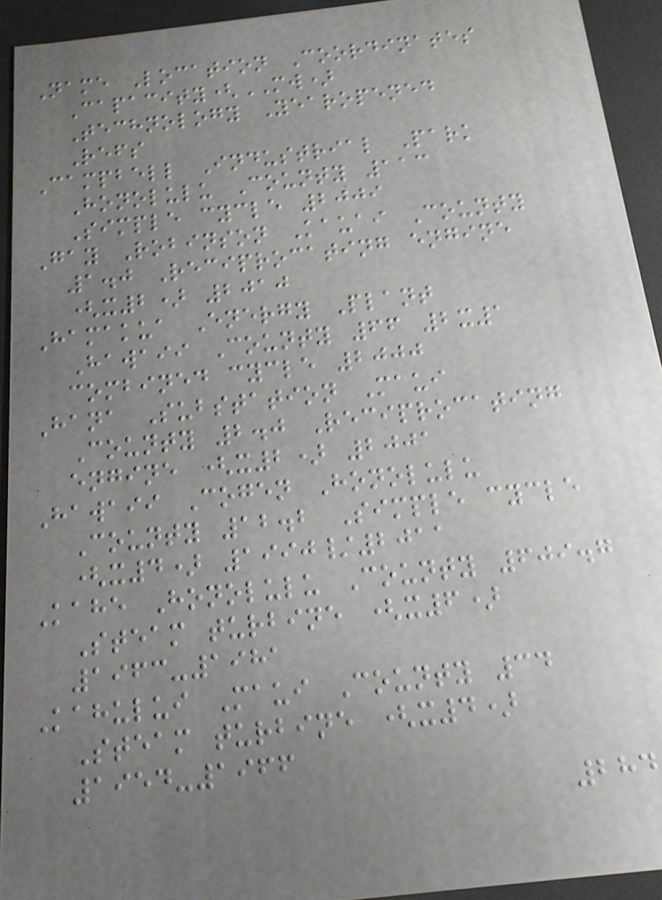Name Location Coordinates
Capacity(MW)
Technology Yearopened
Refs
Campbell Industrial Park
Honolulu County 113
Simple cycle 2009
Gay Robinson Kauai County
1.0 Reciprocating engine
(x2) 2010
Hamakua Energy Plant
Hawaii County 66 2x1
combined cycle 2000
Hana Substation Maui
County 2.0 Reciprocating
engine (x2) 2001
Hawaii Cogen Honolulu
County 12.2 Simple cycle
(x4) 1990/2011
Kahe Honolulu County 609.7
Steam turbine (x6)
1963-1981
Kahului Maui County 34
Steam turbine (x4)
1954-1966
284
